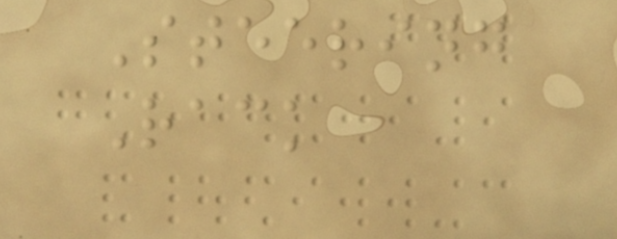Steering
Rack
